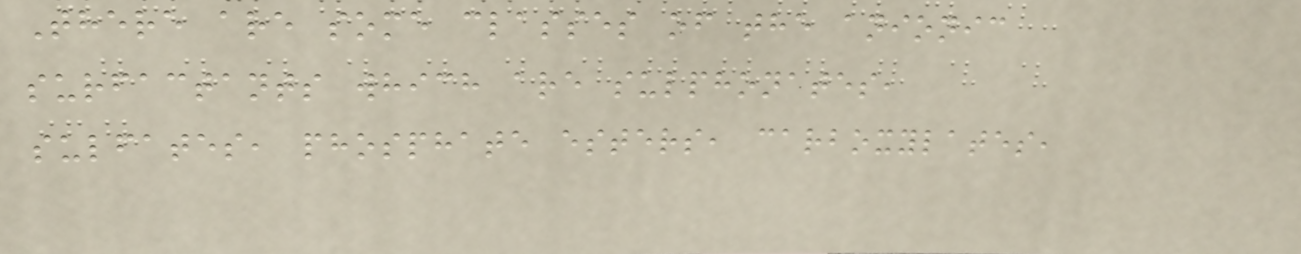There are some classes of the anionic
surfactants which are sulphonates,
sulfates, phosphate esters, carboxylates,
